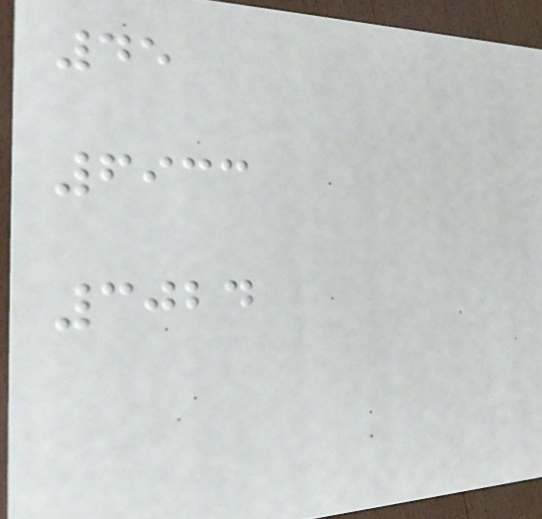45
6933
3024
